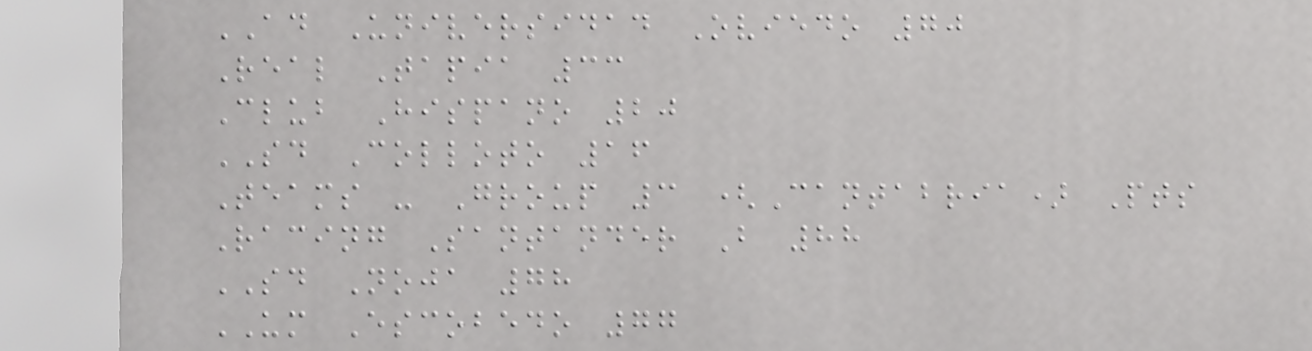AD Universidad Oviedo 70
Real Tapia 33
Club Hispano 20
SD Colloto 16
Teams - Group 3 (Cantabria) Pts
Racing Santander B 88
SD Noja 78
UM Escobedo 77
